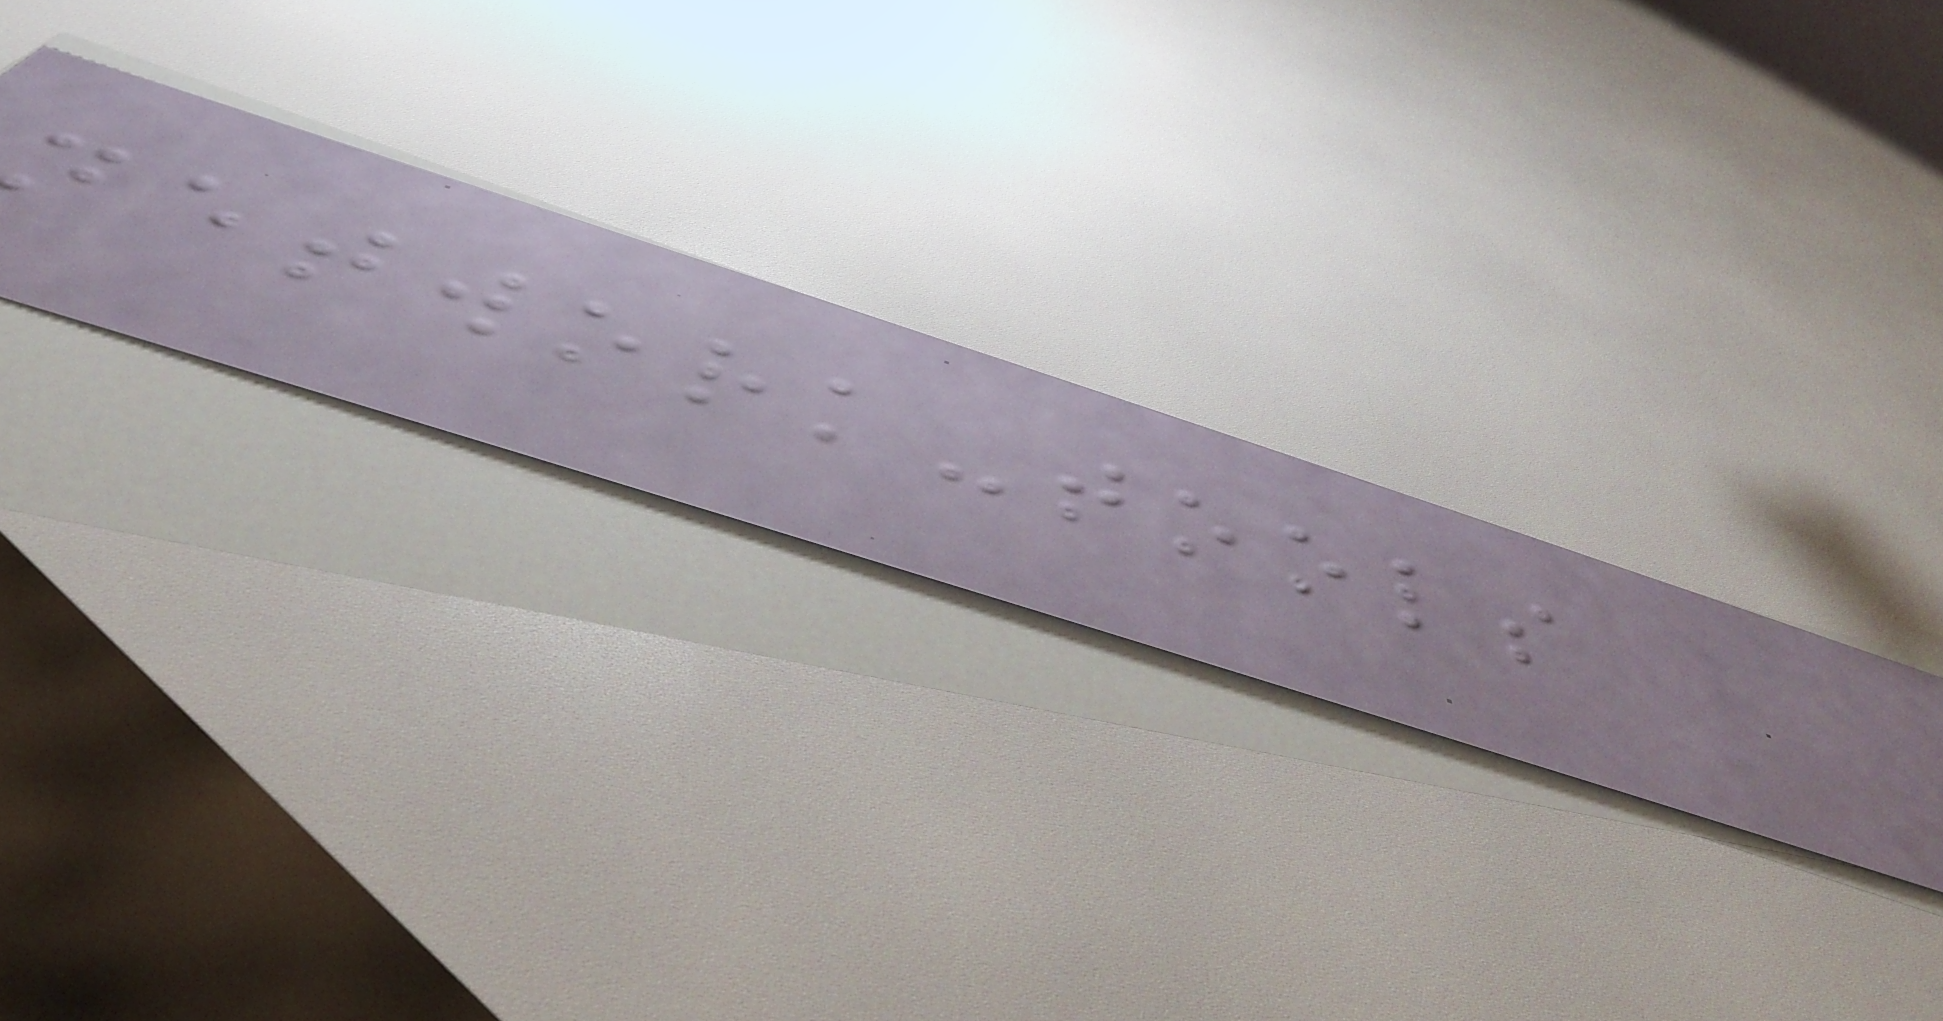network-tools
